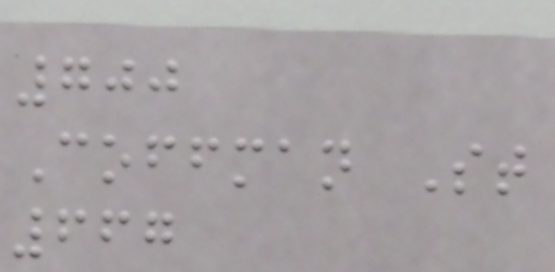700
Coffman St
667
